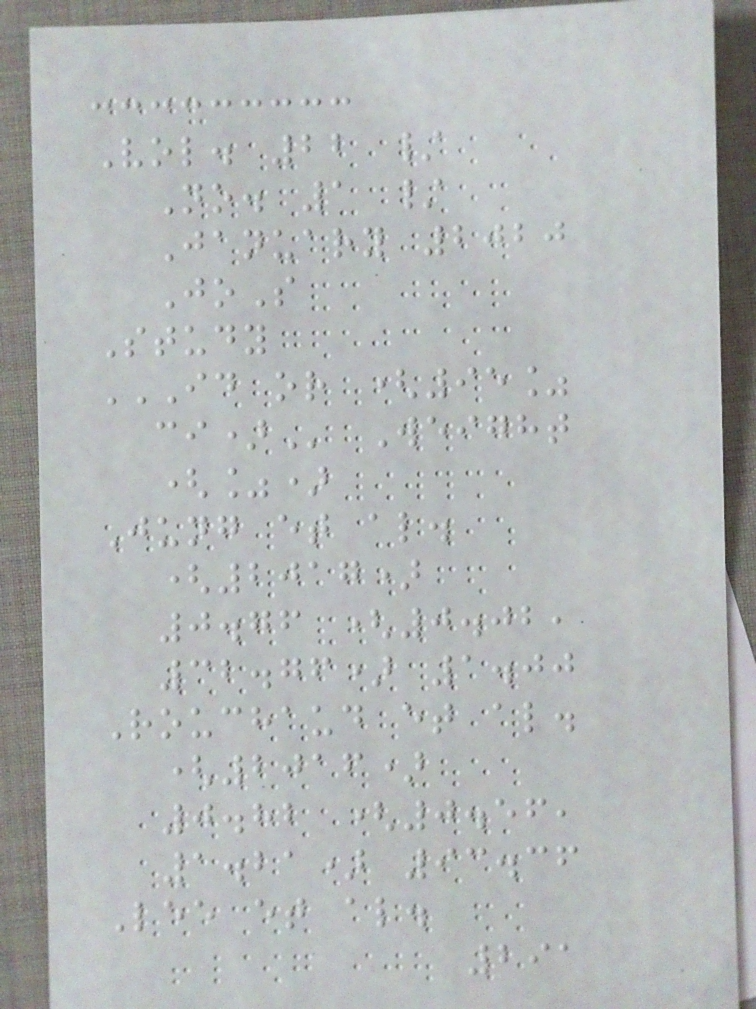Vol. 22 /
No. 1 /
January 2020
JoS
Study
ID OR (95%
CI) Weight
(%)
Jung et al.
(2017)
0.76 (0.02,
32.76) 1.00
Rouchaud et al.
(2016)
0.82 (0.56,
1.21) 93.36
Lee et al.
291
